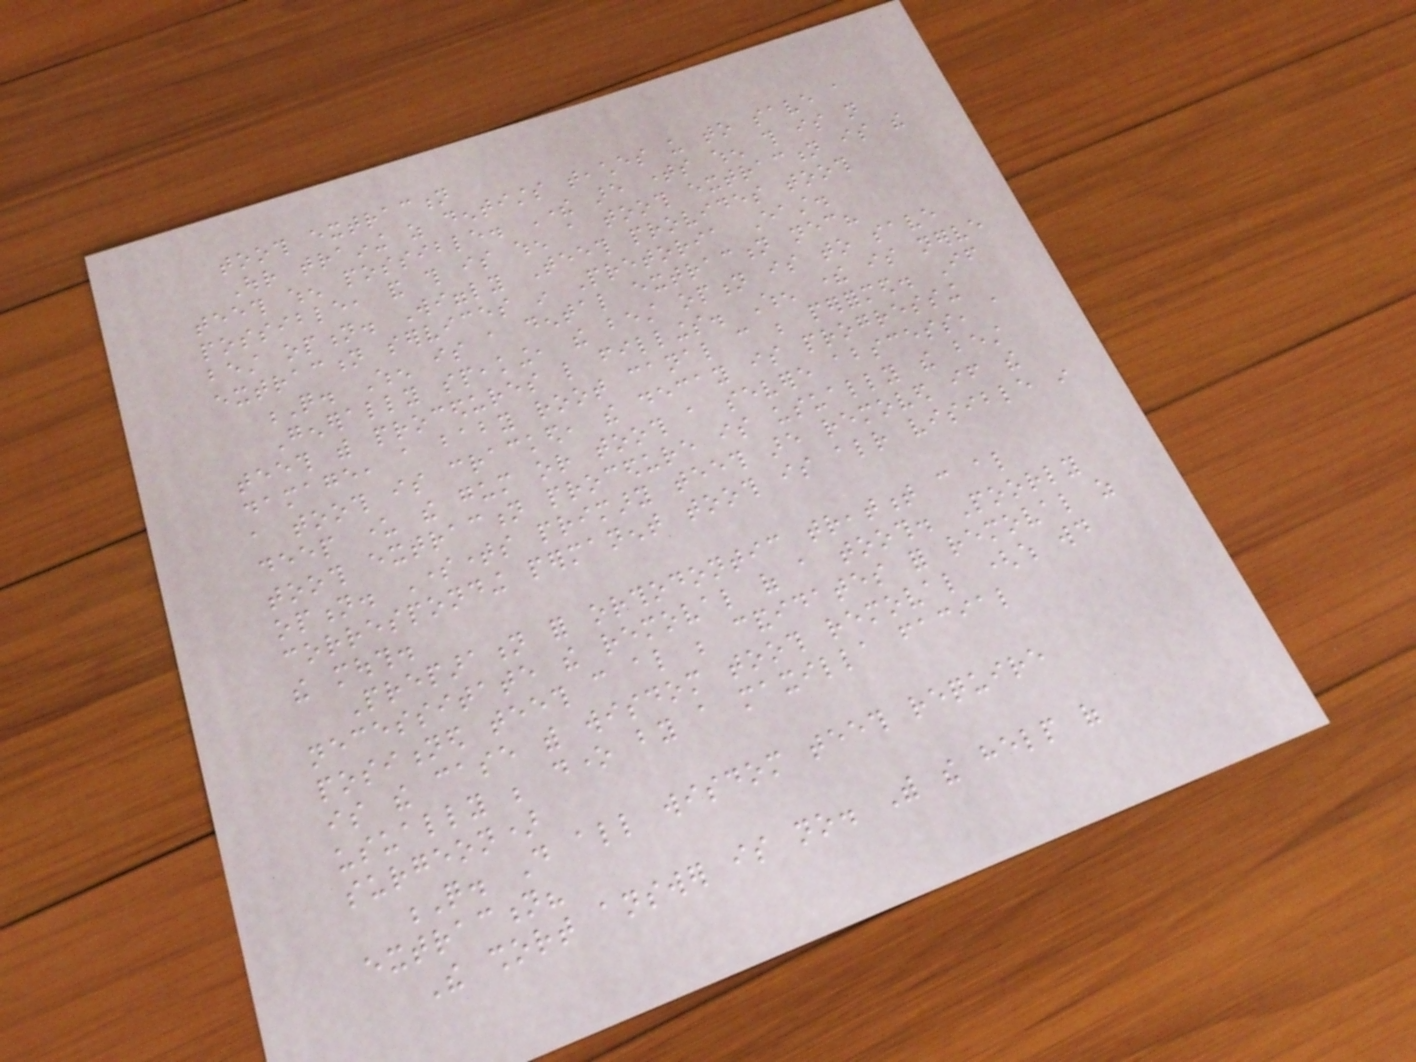tooth extraction
Our training as dentists teaches us to save a
teeth when possible. There are times when this is not
possible, and this is when a tooth extraction is the
best option. Wiggly Teeth provides tooth
extraction services in Pretoria East.
Q. When is a dental extraction necessary?
Generally speaking, the best option is to save
teeth with procedures like fillings. When there is nerve
damage, a baby root canal can be performed. If
a tooth is cracked, the decay is progressing
deep under the gum or tooth a severe abscess, a
tooth extraction procedure is usually the best
option. Sometimes primary teeth are removed if the
corresponding permanent tooth is already visible in
the mouth.
Preparation for orthodontic treatment can also
necessitate the removal of a tooth. Poorly
positioned teeth can also be candidates for removal as
is the case with wisdom tooth removal (which would
usually be done by a maxilla facial
surgeon)
Q. Do all wisdom teeth require
extraction?
The short answer is no. With the help of
